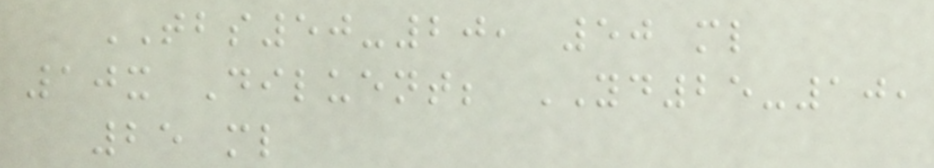TBS50-20, 50 ml
10x Diluent; YD25-10,
25 ml
